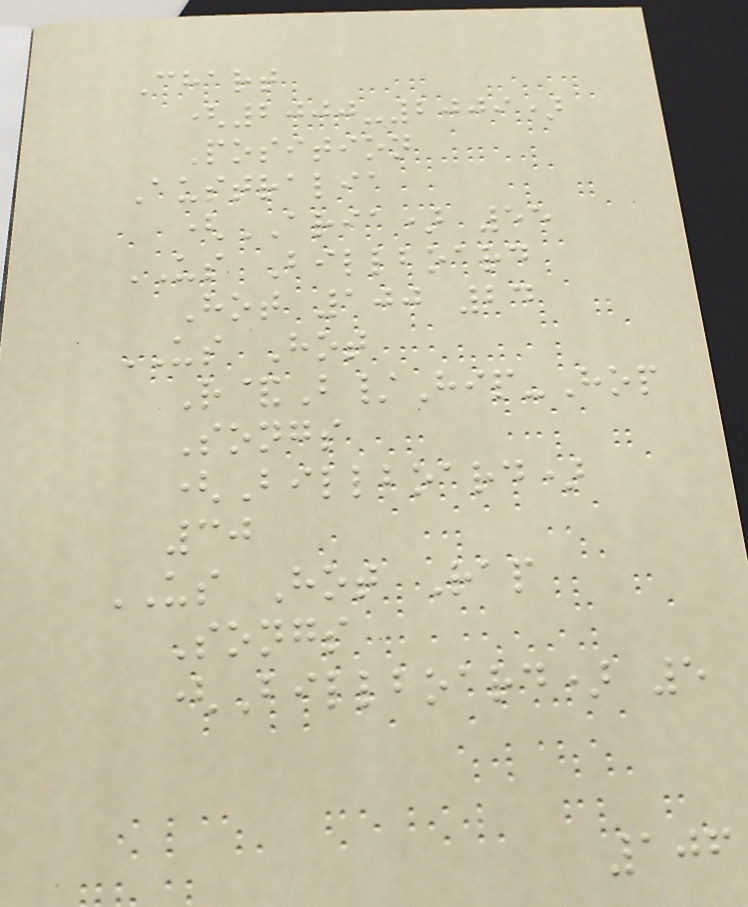Chart
(2000-2009)
Position
Australia
(ARIA) 55
US Billboard
Hot 100 24
US Hot
R&B/Hip-Hop
Songs
(Billboard)
30
US Hot Rap
Songs
(Billboard) 5
106
